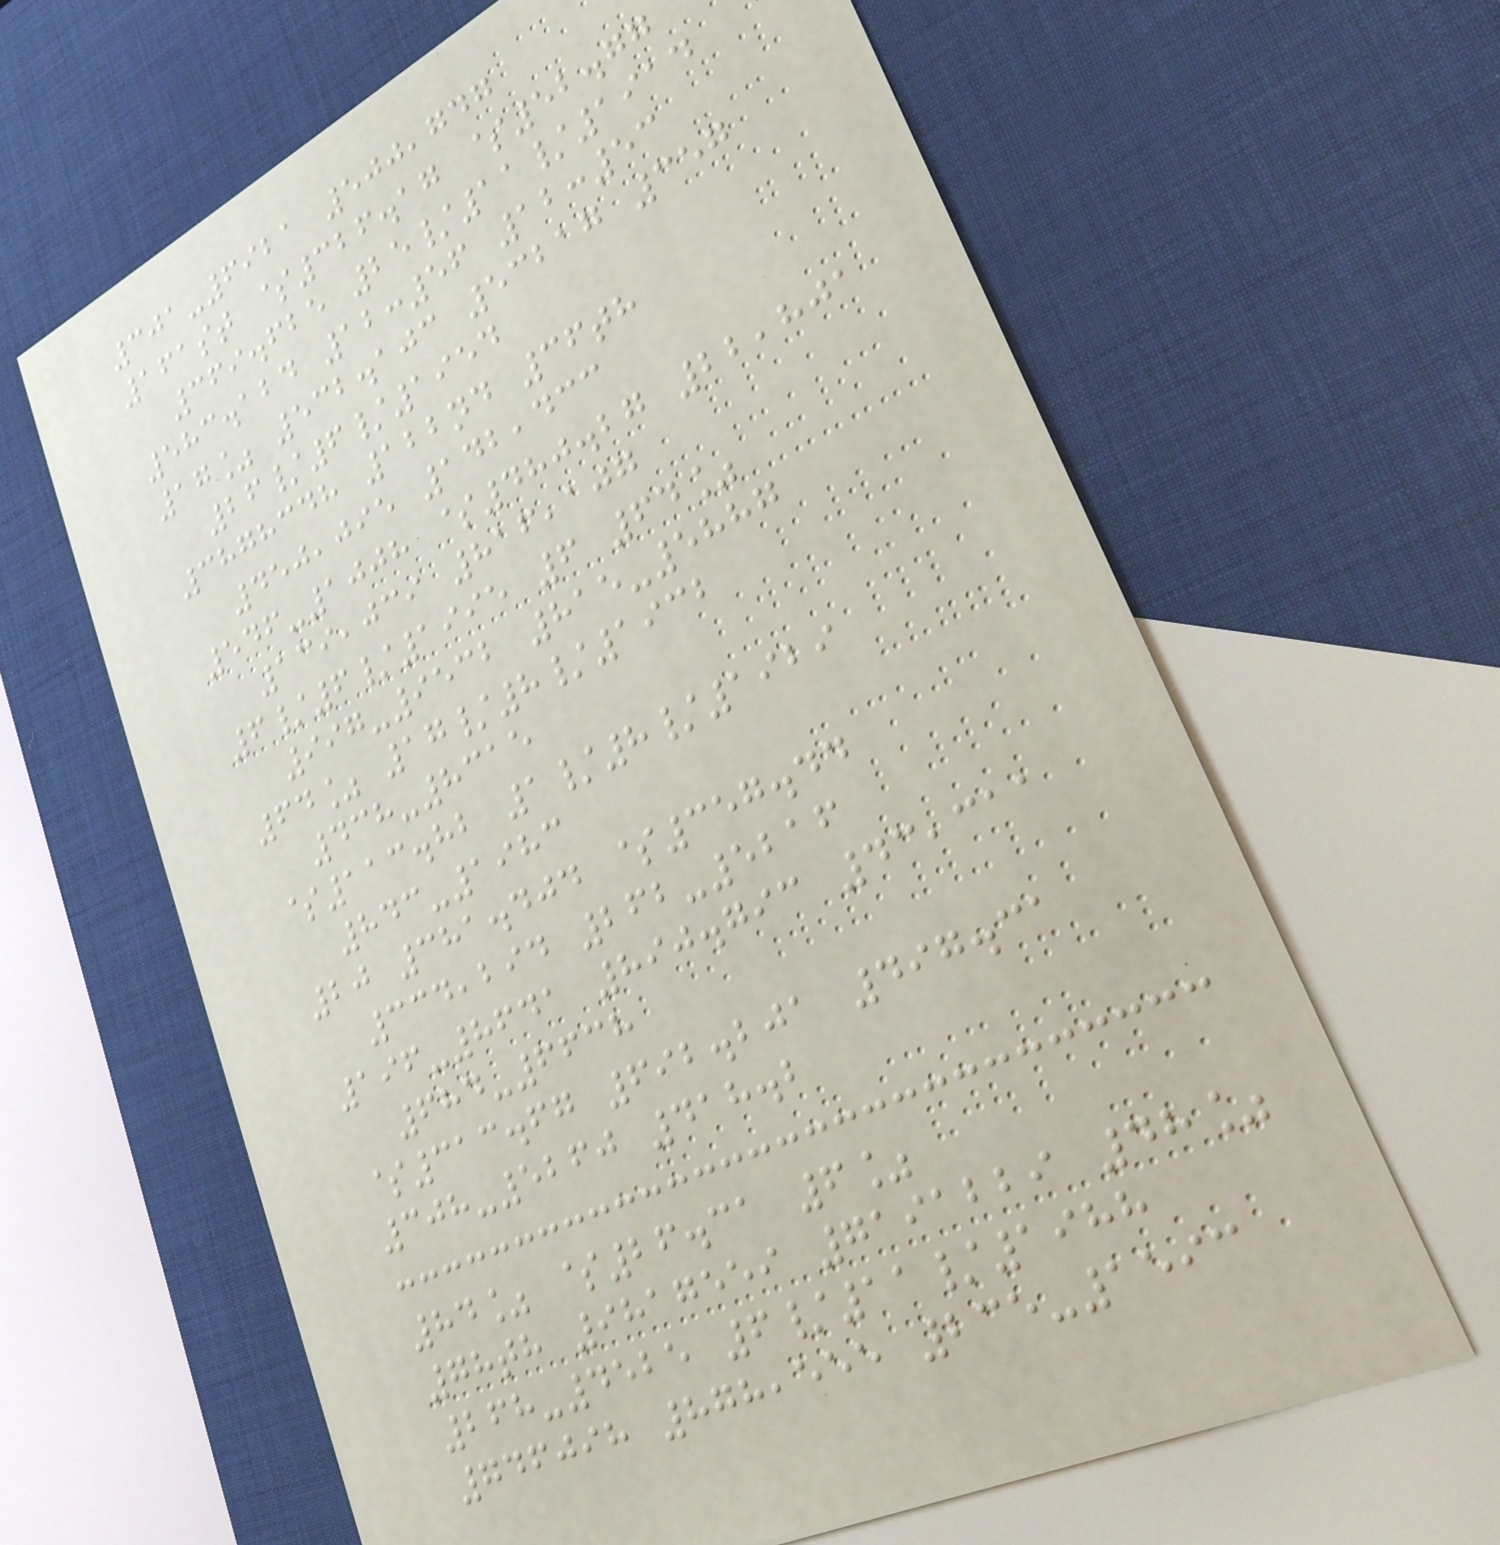301-6921 500,747
161st $326.17 $52.77
369.625 25/11/1914
583.124 12:56 12:53
17% 532.103 53217 357
26/6/1954
3878348 122nd 36th
450,095 142,433
546-1008 $480.27 22,801
139,039 816,107
6/6/1995 6 64%
997-9532 815-5887
64% 17/8/1932
438-8315
$113.82 1/8/1929
843-1983
20 381.404 $357.44
334,294 262-5216
196-8641 890.793 43,311
684-6638
$313.67 692.201 497.31
308-5260 418.2
84% $26.31 6%
78th 9817559 7191229 48%
268-4525 6/11/1988
746098 878,555 235-1593
